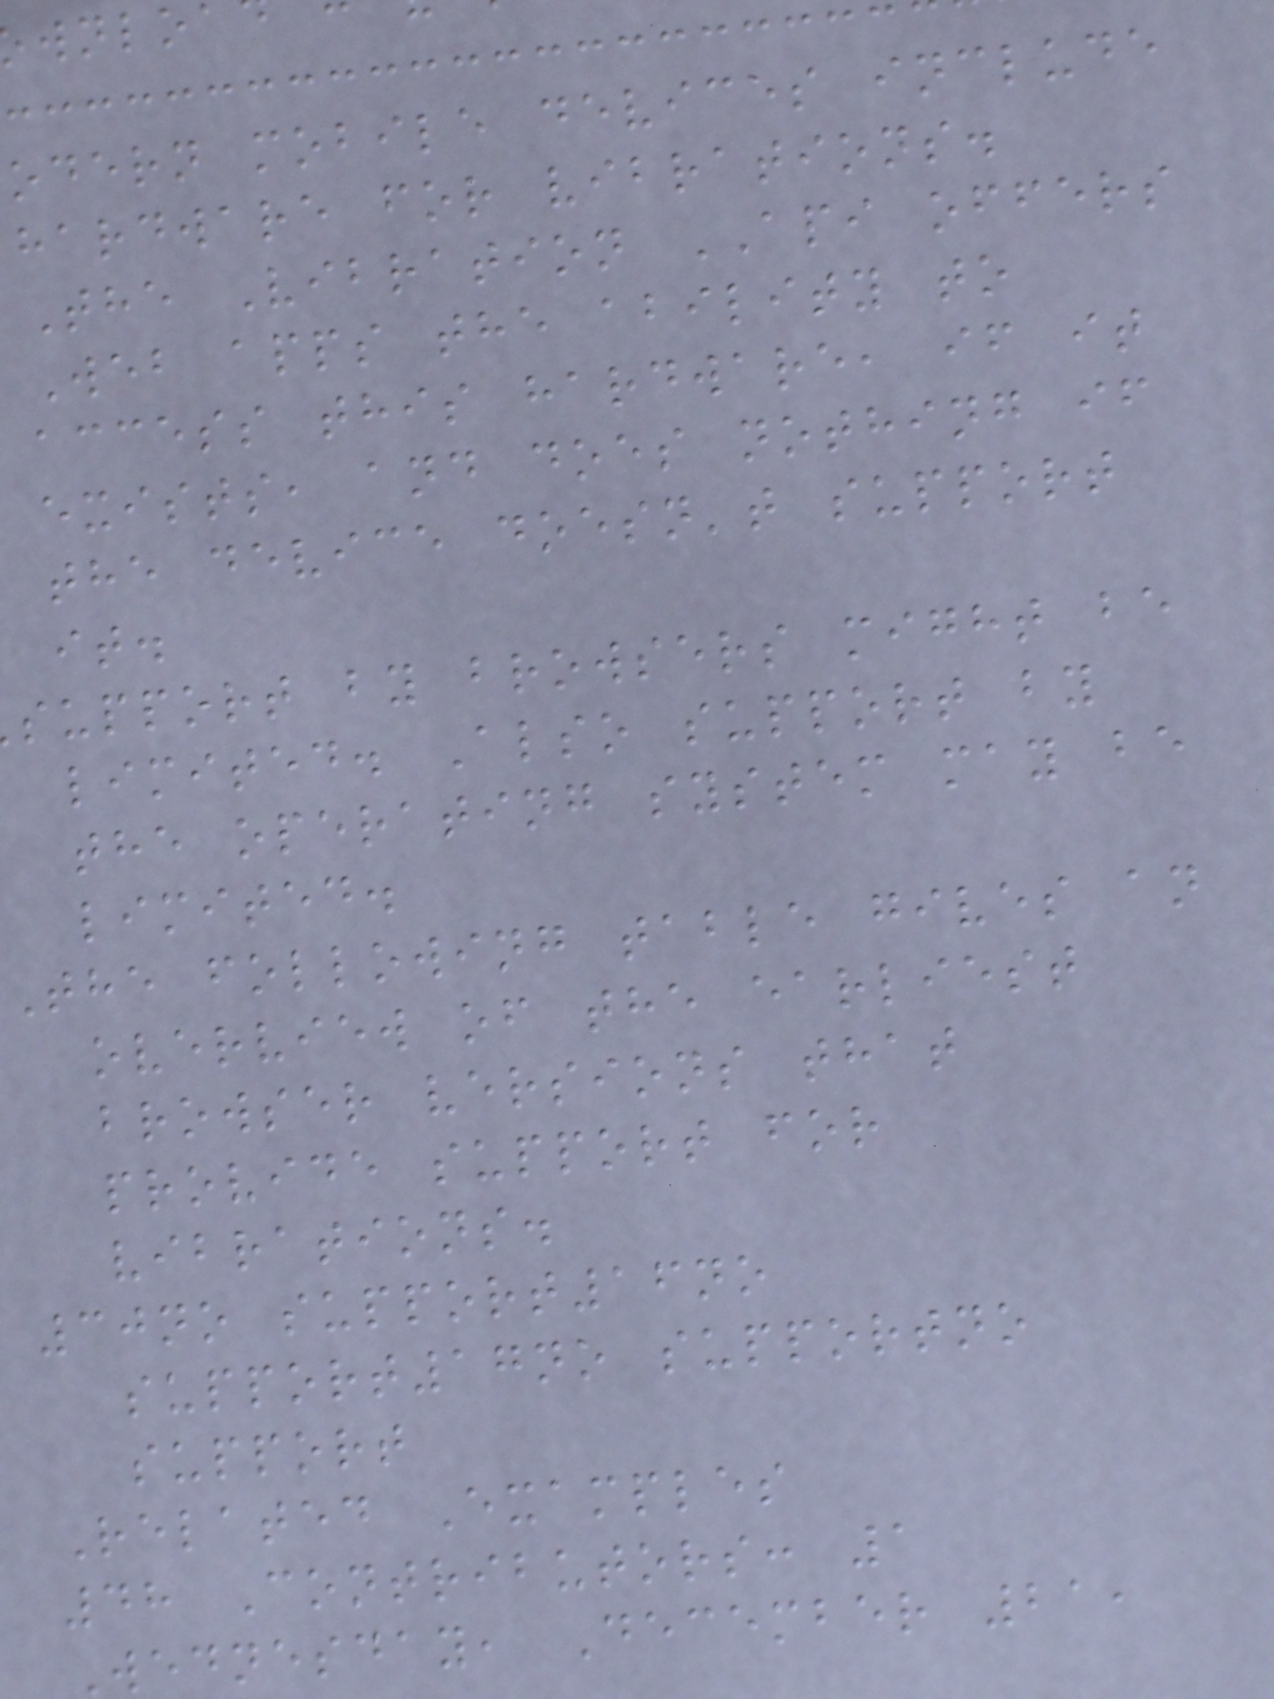odern mobile devices include
hardware for vibrations.
The Vibration API offers
Web apps the ability to
access this hardware, if it
exists, and does nothing if
the device doesn't support
it.
support by browsers might be
limited. Also support by
the operating system may be
limited.
The following table gives an
overview of the earliest
browser versions that
provide support for
vibrations.
30no support16no
support17no supportno
support
Related Examples
48 Contributors: 1
Wednesday, December 21,
